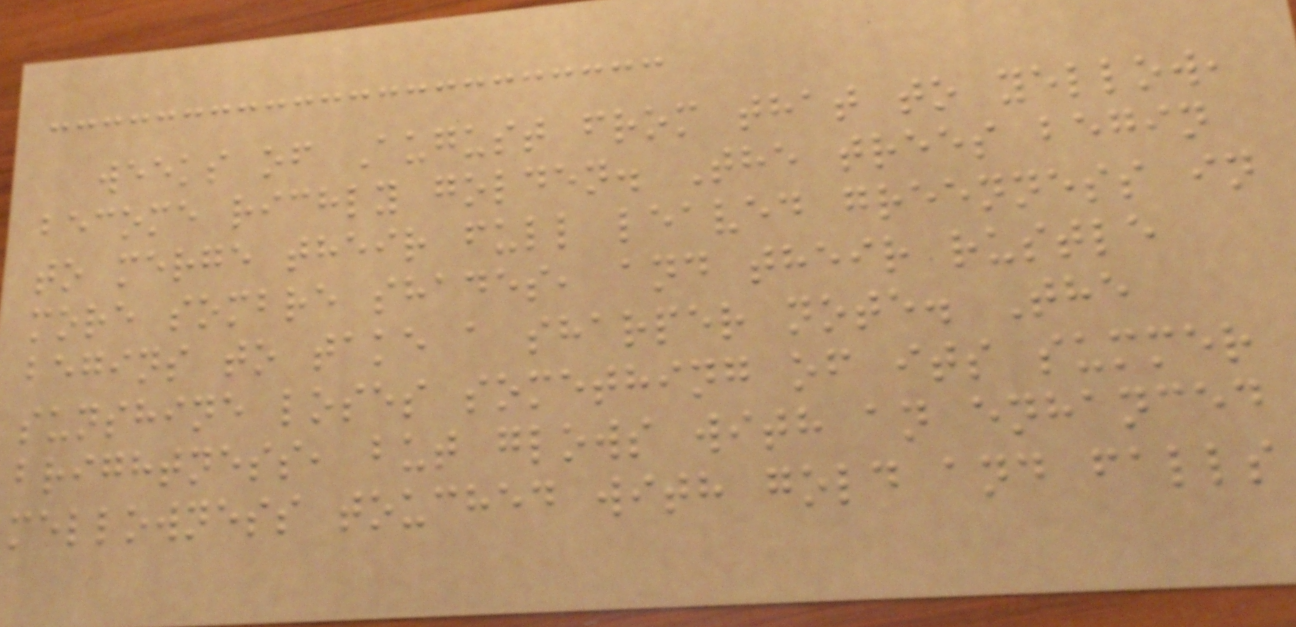weeks of August from that to yellow,
become richly golden. The trees begin
to merge their full leaved greenness in
more sombre shades, and their rustle
begins to take a sharper note. The
sunshine loses something of its summer
brightness, but glows with an enhanced
mellowness touched with gold and falls
